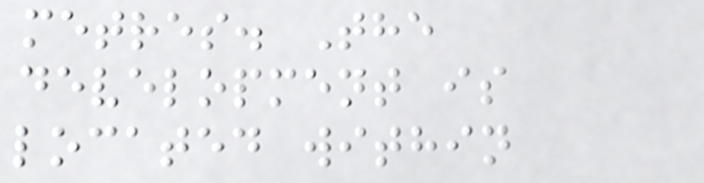metres. The
development is
located within
